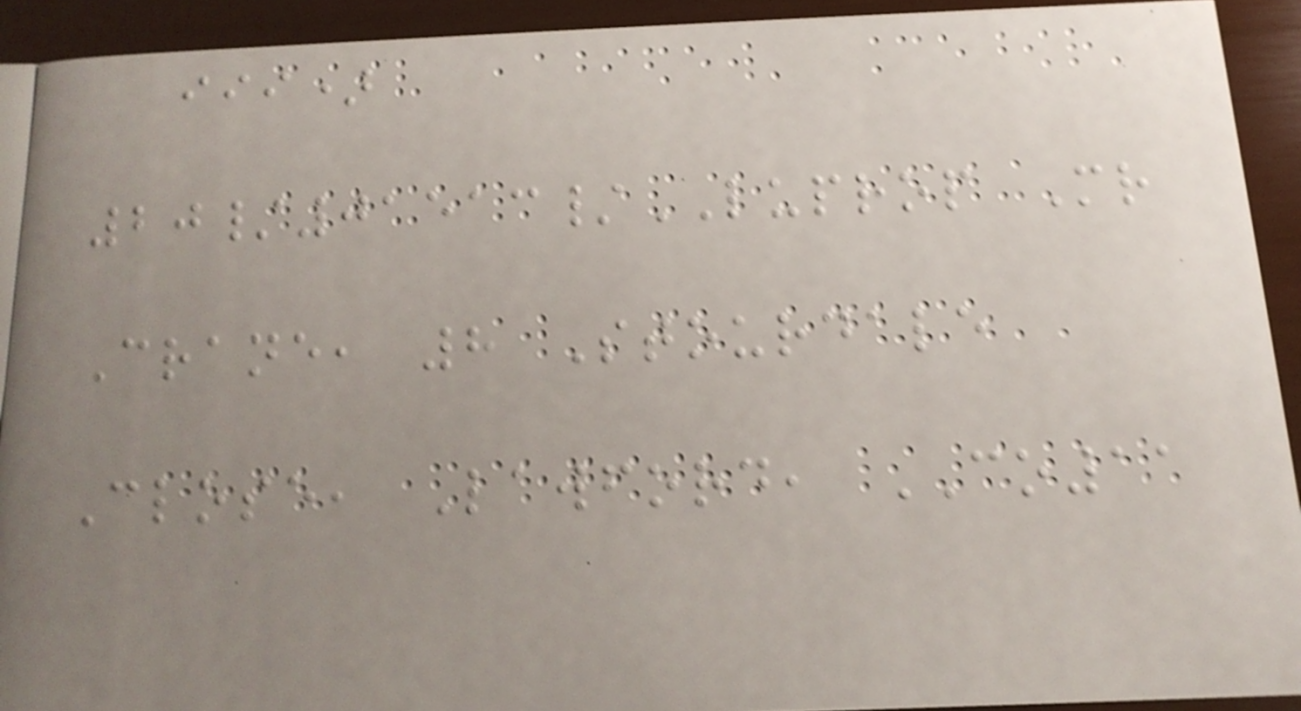iii)
20/01513/LUPROP Mr
Crane, 8 Stourdale
Close, Lawford, CO11
